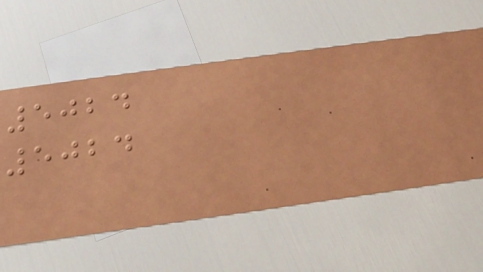5024
5024
